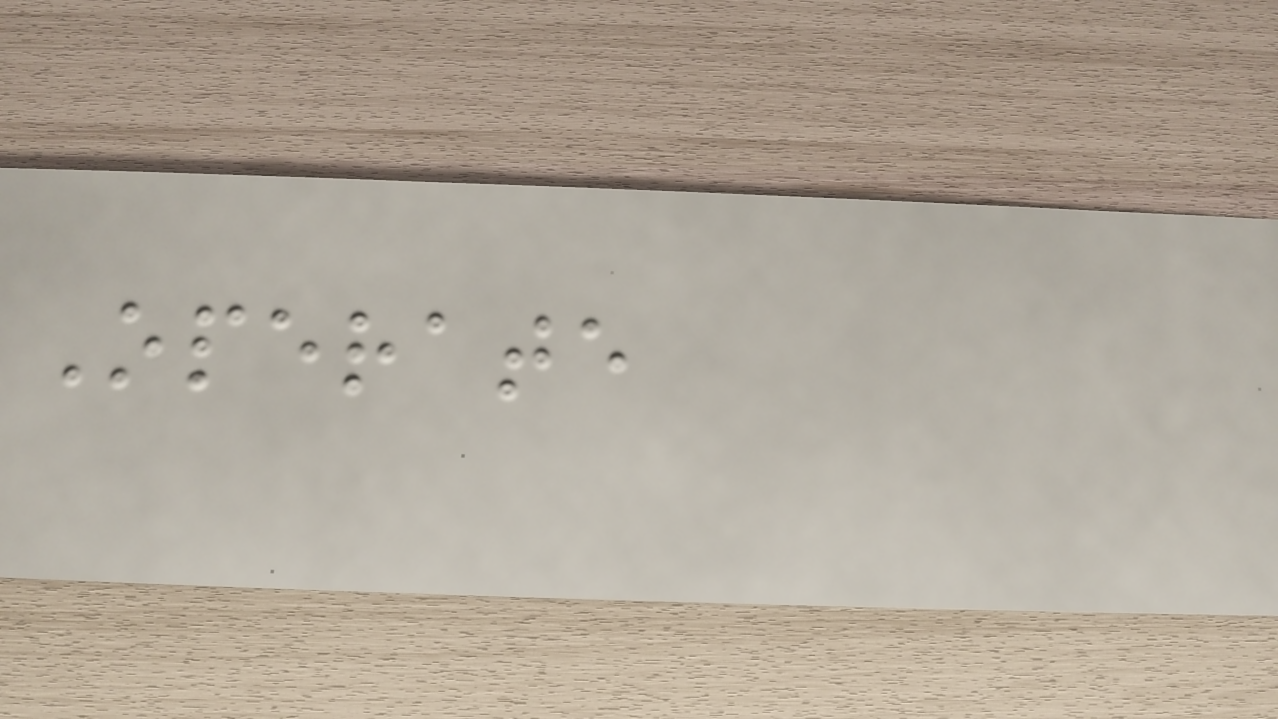Operate
